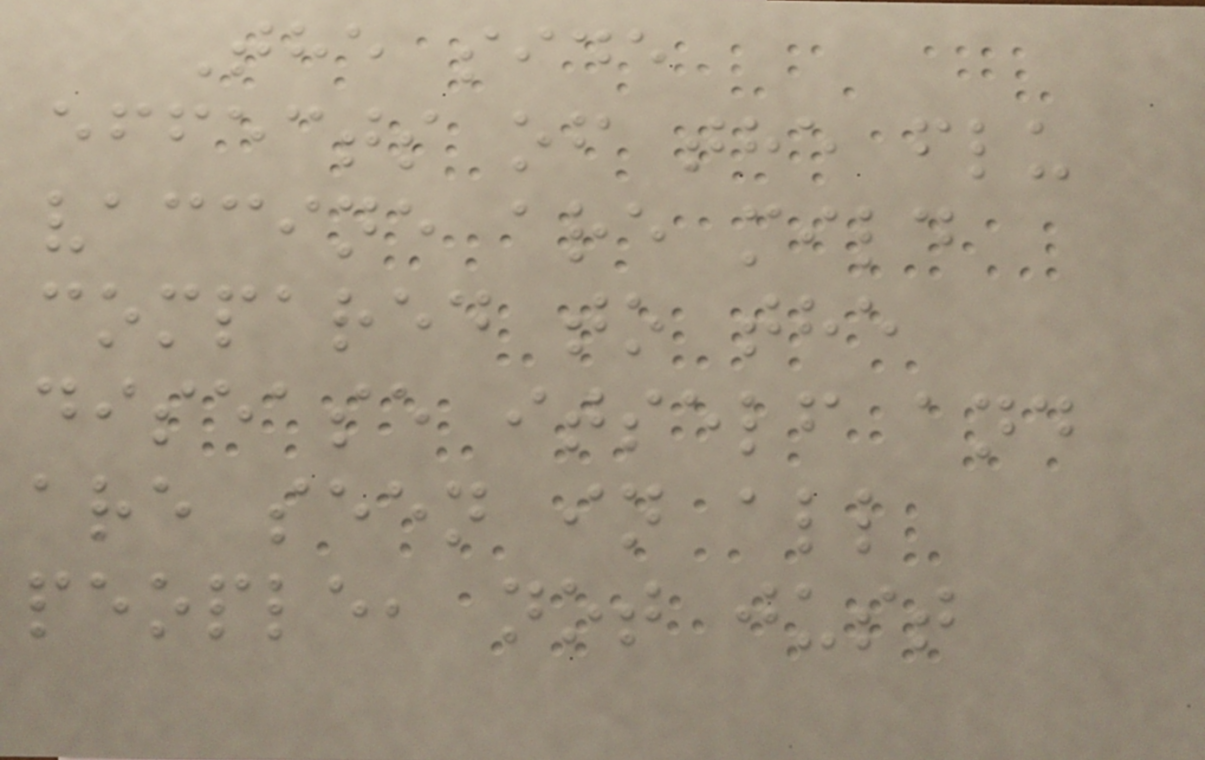The side
effects of the flu
vaccine are mild
compared to the
disease itself and
are seen in all
people, not just
